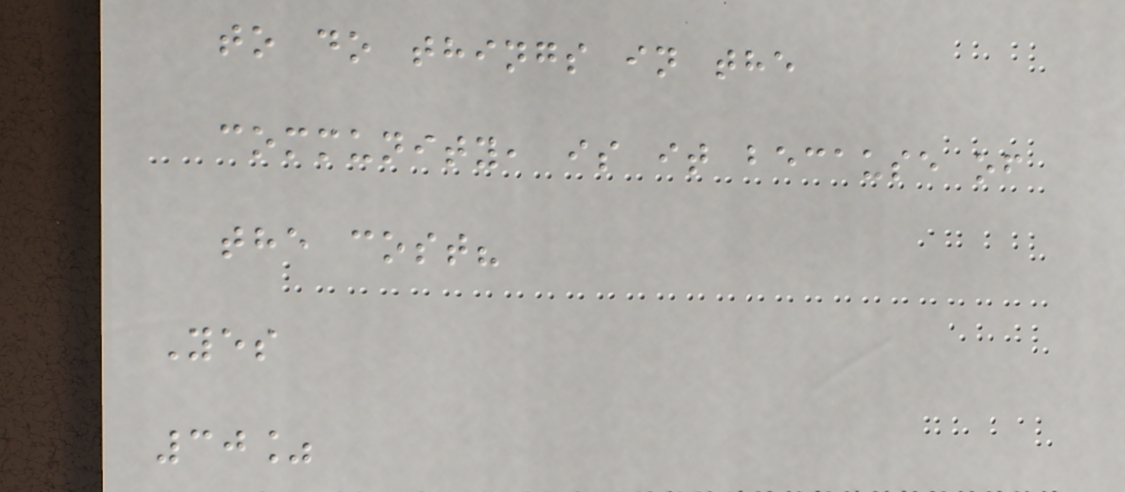to do things in the
community, is it because of
the cost?
Yes
30%
